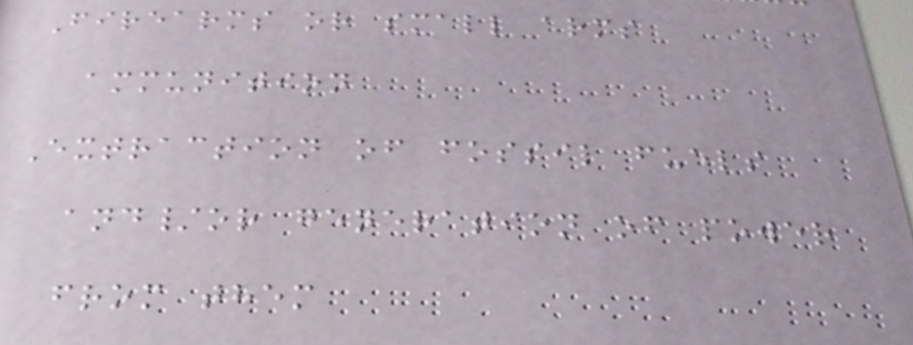Firearms or small arms
ammunition
Extraction of fossil fuels
and/or generation of power
from them
